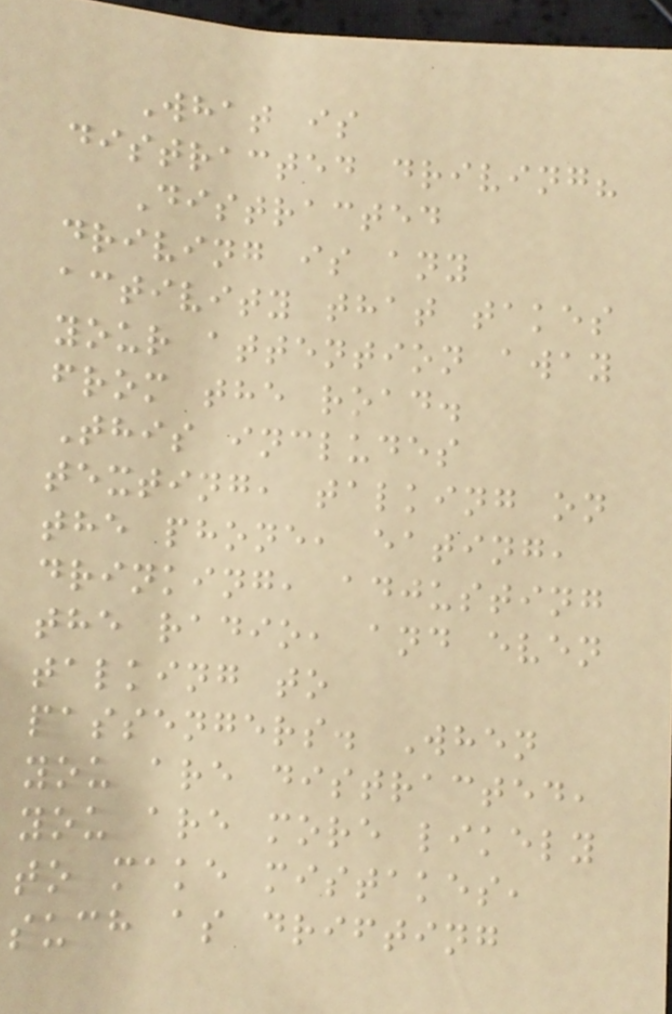What is
distracted driving?
Distracted
driving is any
activity that takes
your attention away
from the road.
This includes
texting, talking on
the phone, eating,
drinking, adjusting
the radio, and even
talking to
passengers. When
you are distracted,
you are more likely
to make mistakes,
such as drifting
